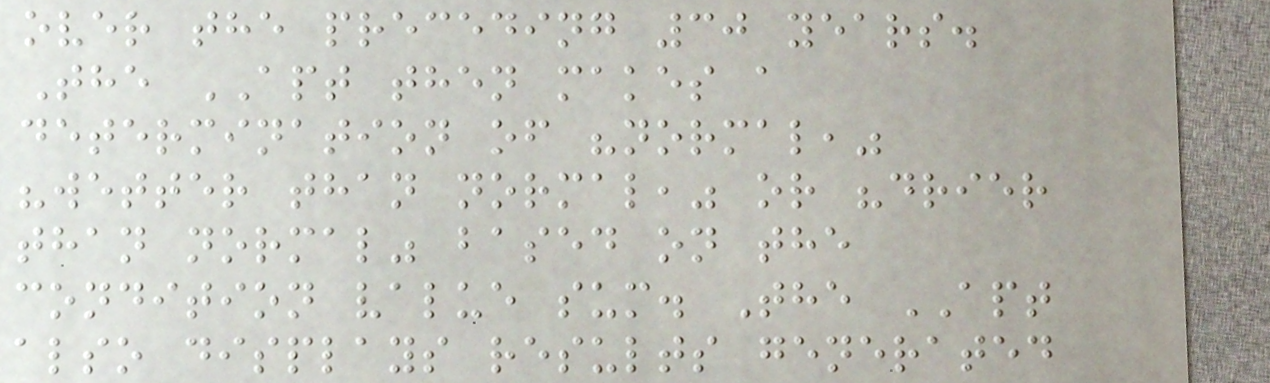over the preceding 30 years.
The APT then makes a
determination of "normal,"
"wetter than normal," or "drier
than normal" based on the
condition value sum. The APT
also displays results generated
